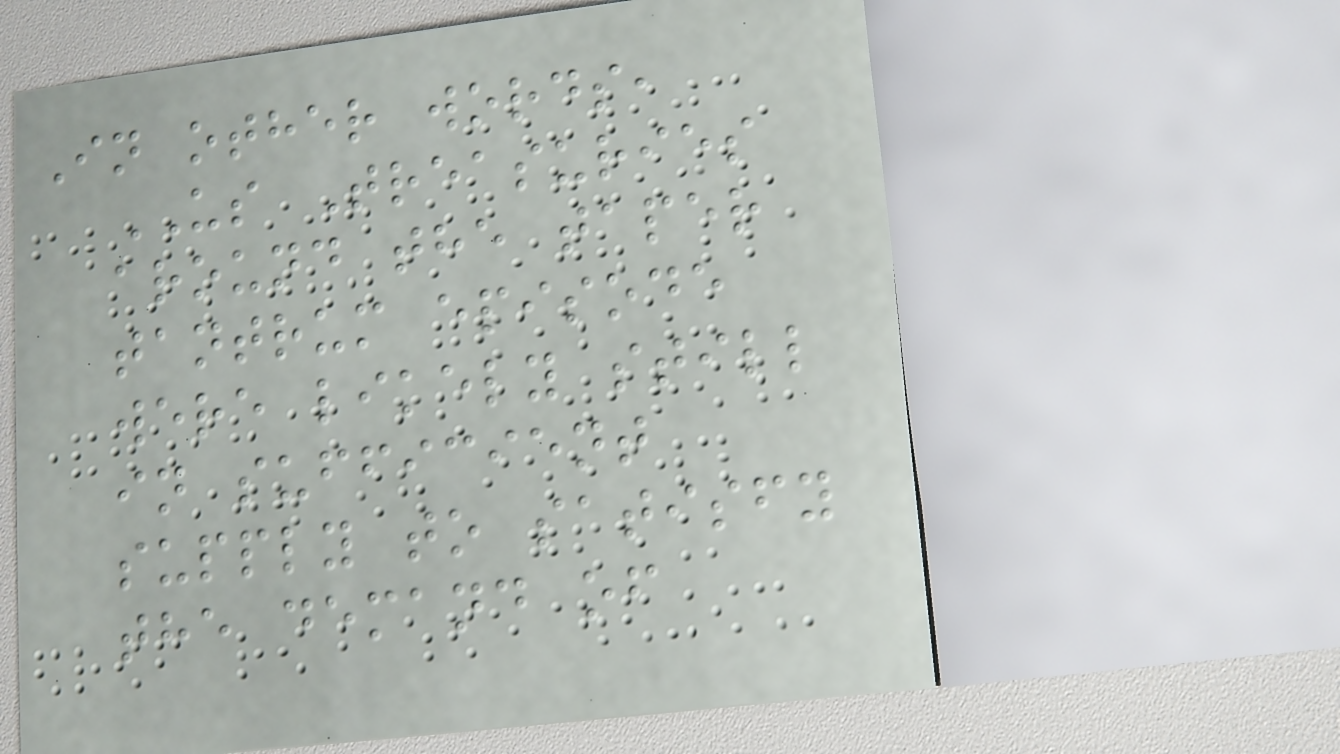In other words,
US Treasuries
around the taper
tantrum episode
were likely still
in sufficient
supply to satisfy
the demand of
